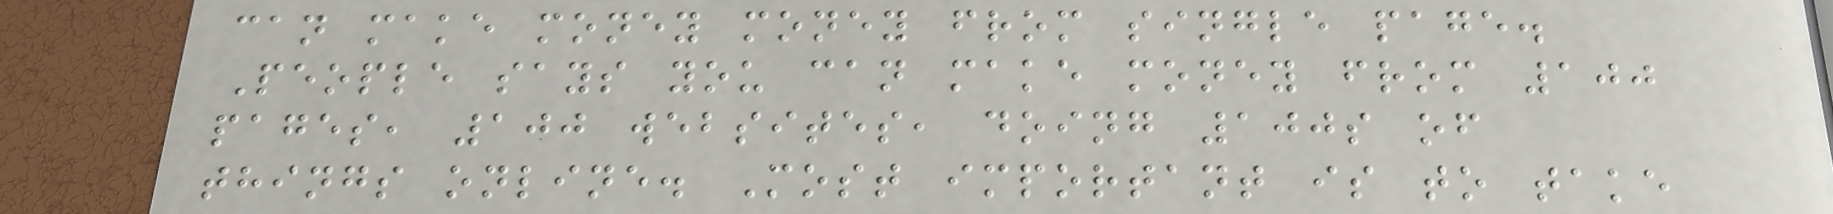can make money money from single page.
People says you can make money from 100
pages, 100 websites, doing 100s of
things online. Most important is to take
